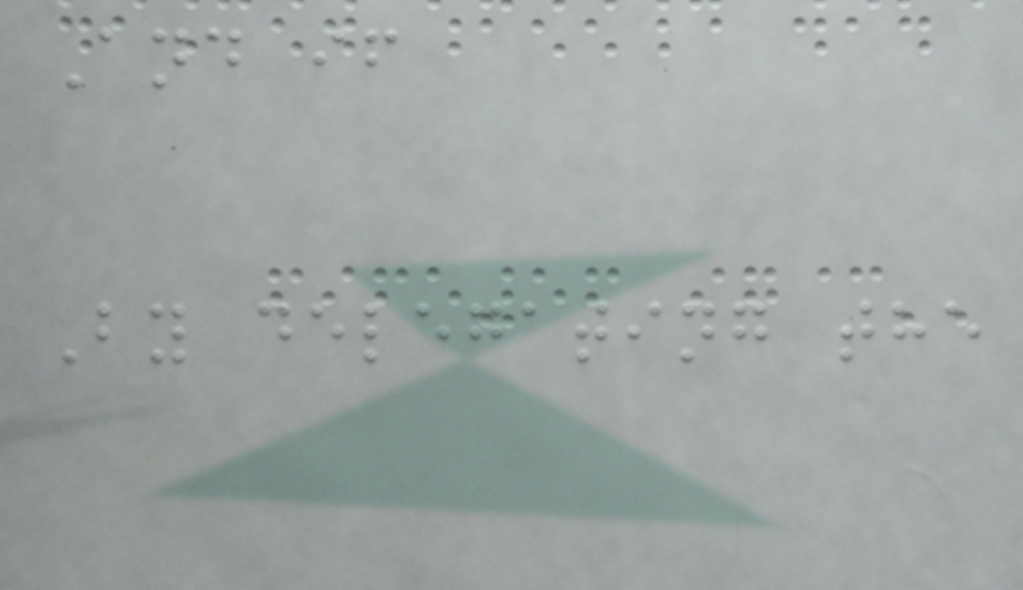And if
By delegating the
